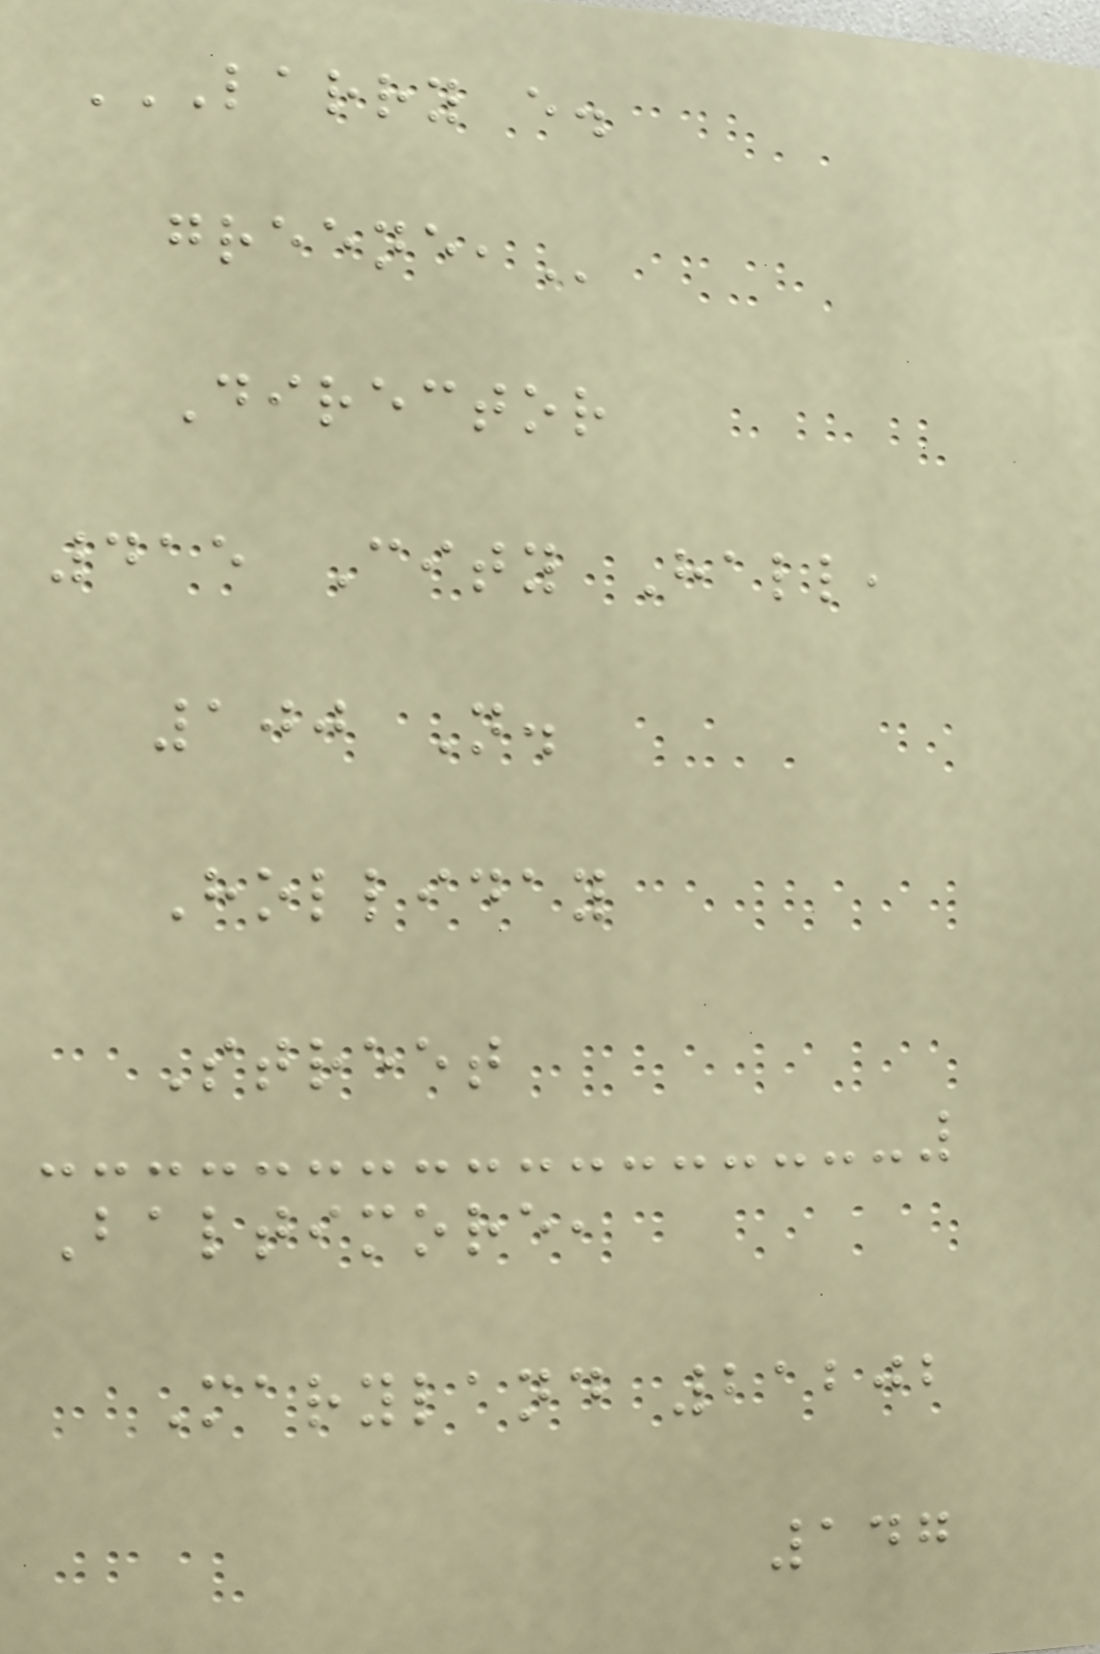LARRY E.
GREENE,
Director
415 City Hall,
100 N.
Holliday
Street
Baltimore,
Maryland 21202
147
